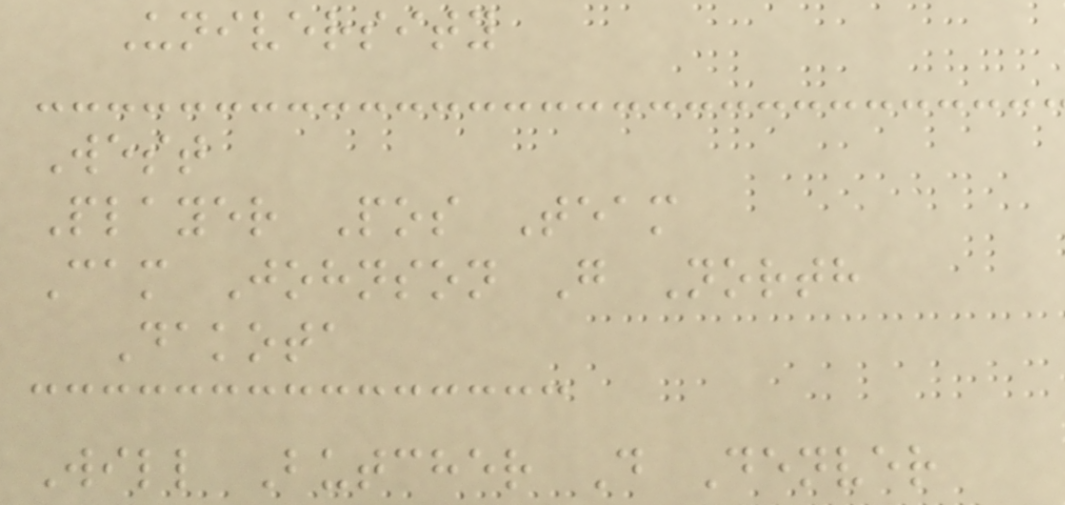University
West
Player Pos Team
Cam Johnson G North
Dakota
Will Butcher D Denver
